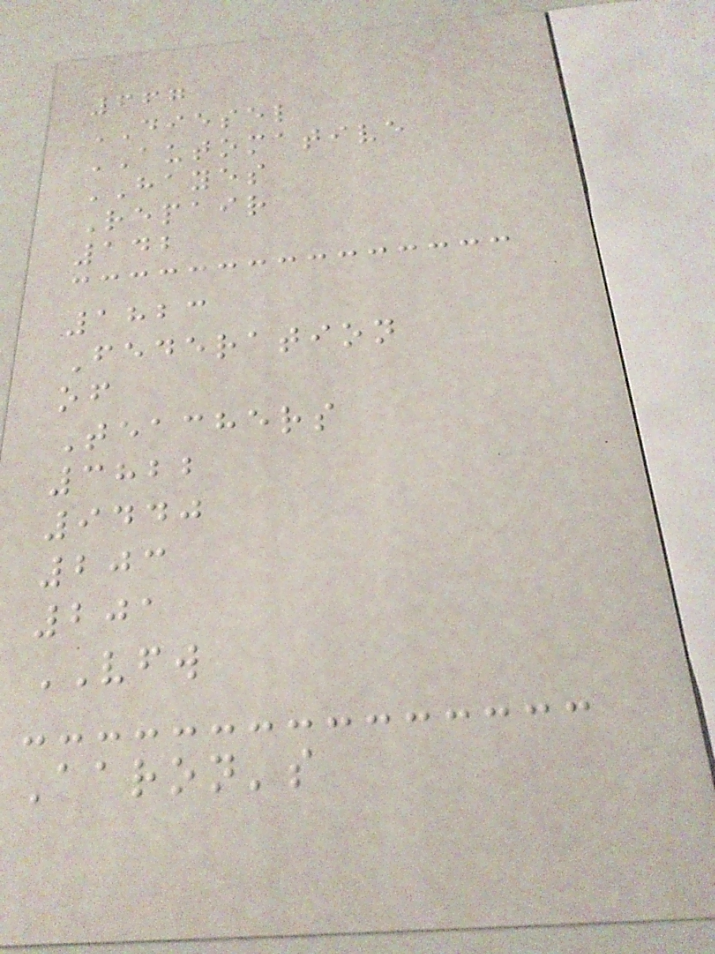667
DIESEL
AUTOMATIVE
HAYES
Repair
142
1823
Federation
of
Teachers
3822
9440
203
201
VFW
Aaron's
